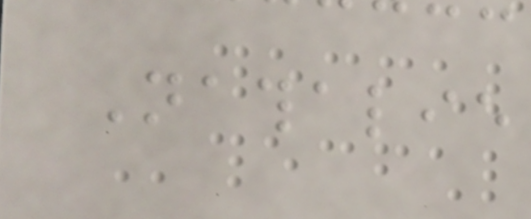Nathalie
